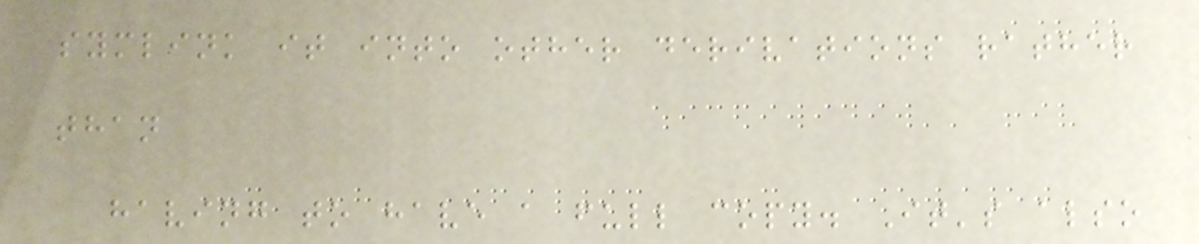symlink it into other derivations rather
than
having to have a full copy. It's also
